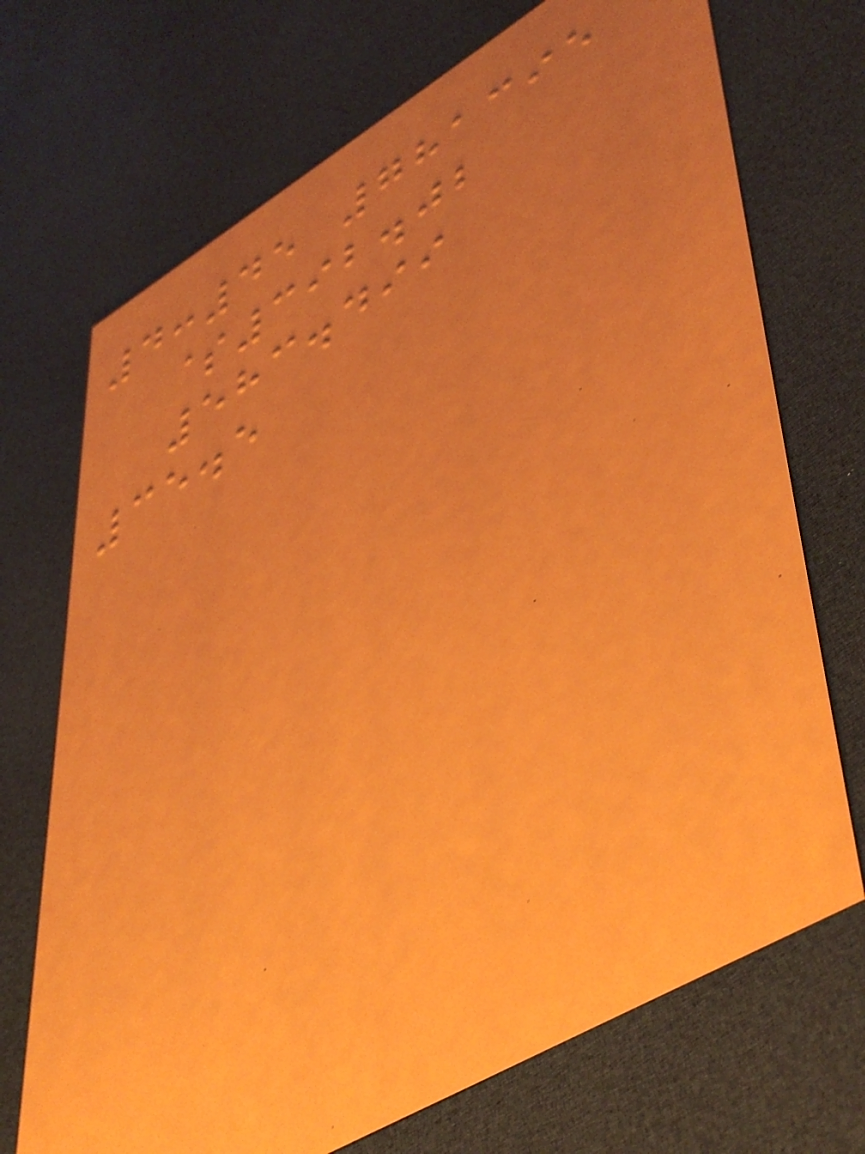4:45 781395
$392.02
583.499
35.5
